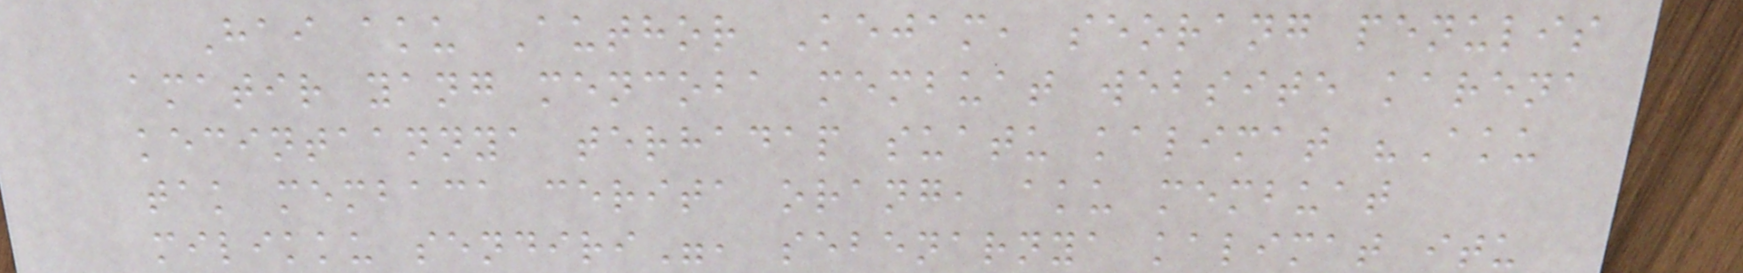Hai aku Author Kejam, seorang penulis
amatir yang mencoba membuat website karena
kecintaannya terhadap suatu kalimat "Aku
tak membaca cerita orang, aku membuat
milikku sendiri", sebenarnya kalimat itu
